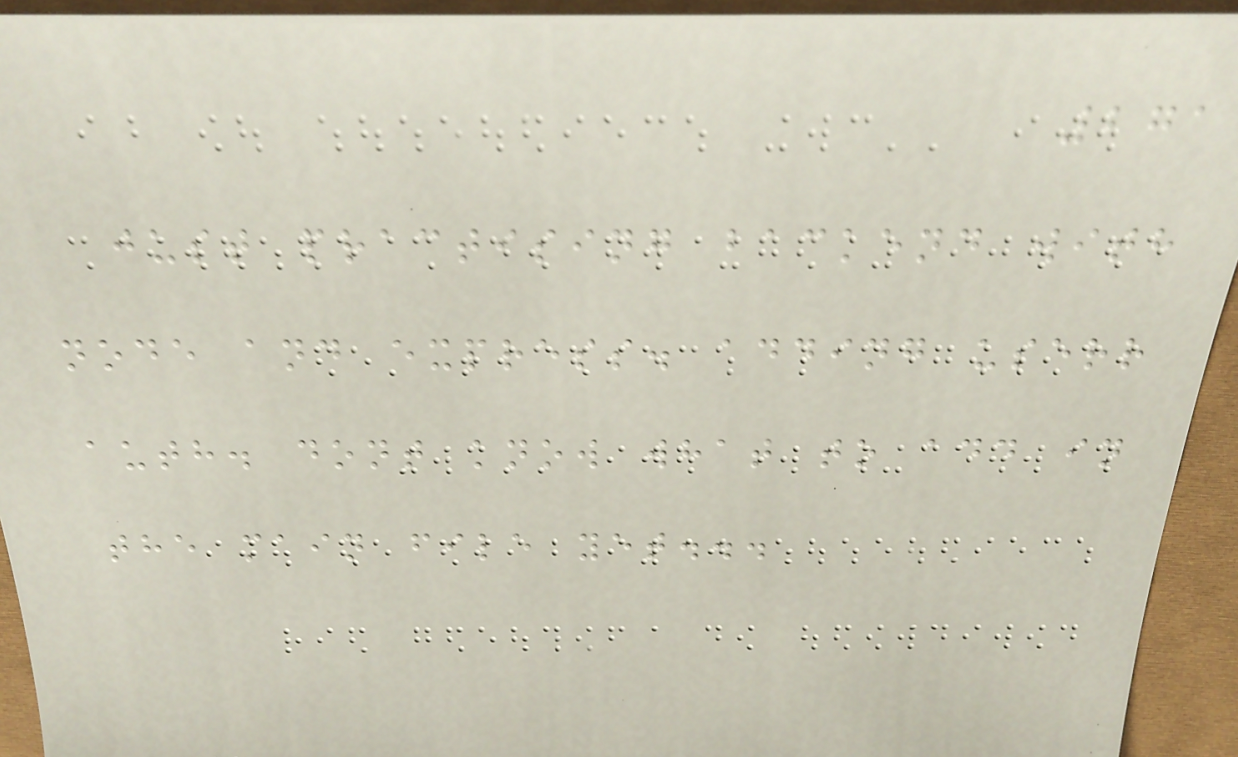271
just practising backend with
node and express. adding userr
auth. dont know what to add in
the main file yet...
